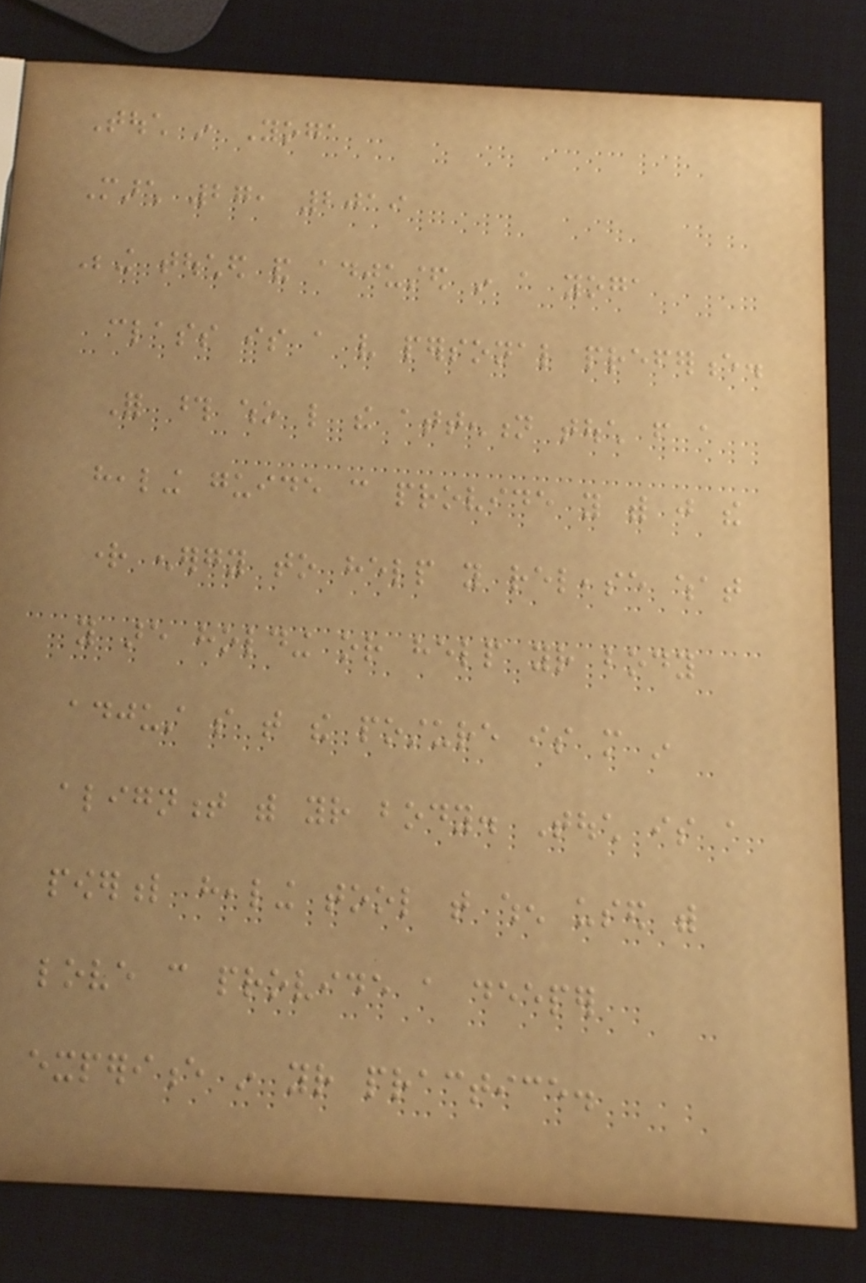Touch in Yoga
March 27, 2019
Being touched and adjusted in a yoga
class is a very personal preference.
For those who like the attention touch from a
healing guide can provide you with just the
right energy to help you release what
you are holding or help your body
adjust so that the posture is more in
alignment with your body. Touch is a
powerful healing tool that when used with
love can provide a deeper
experience in your practice.
